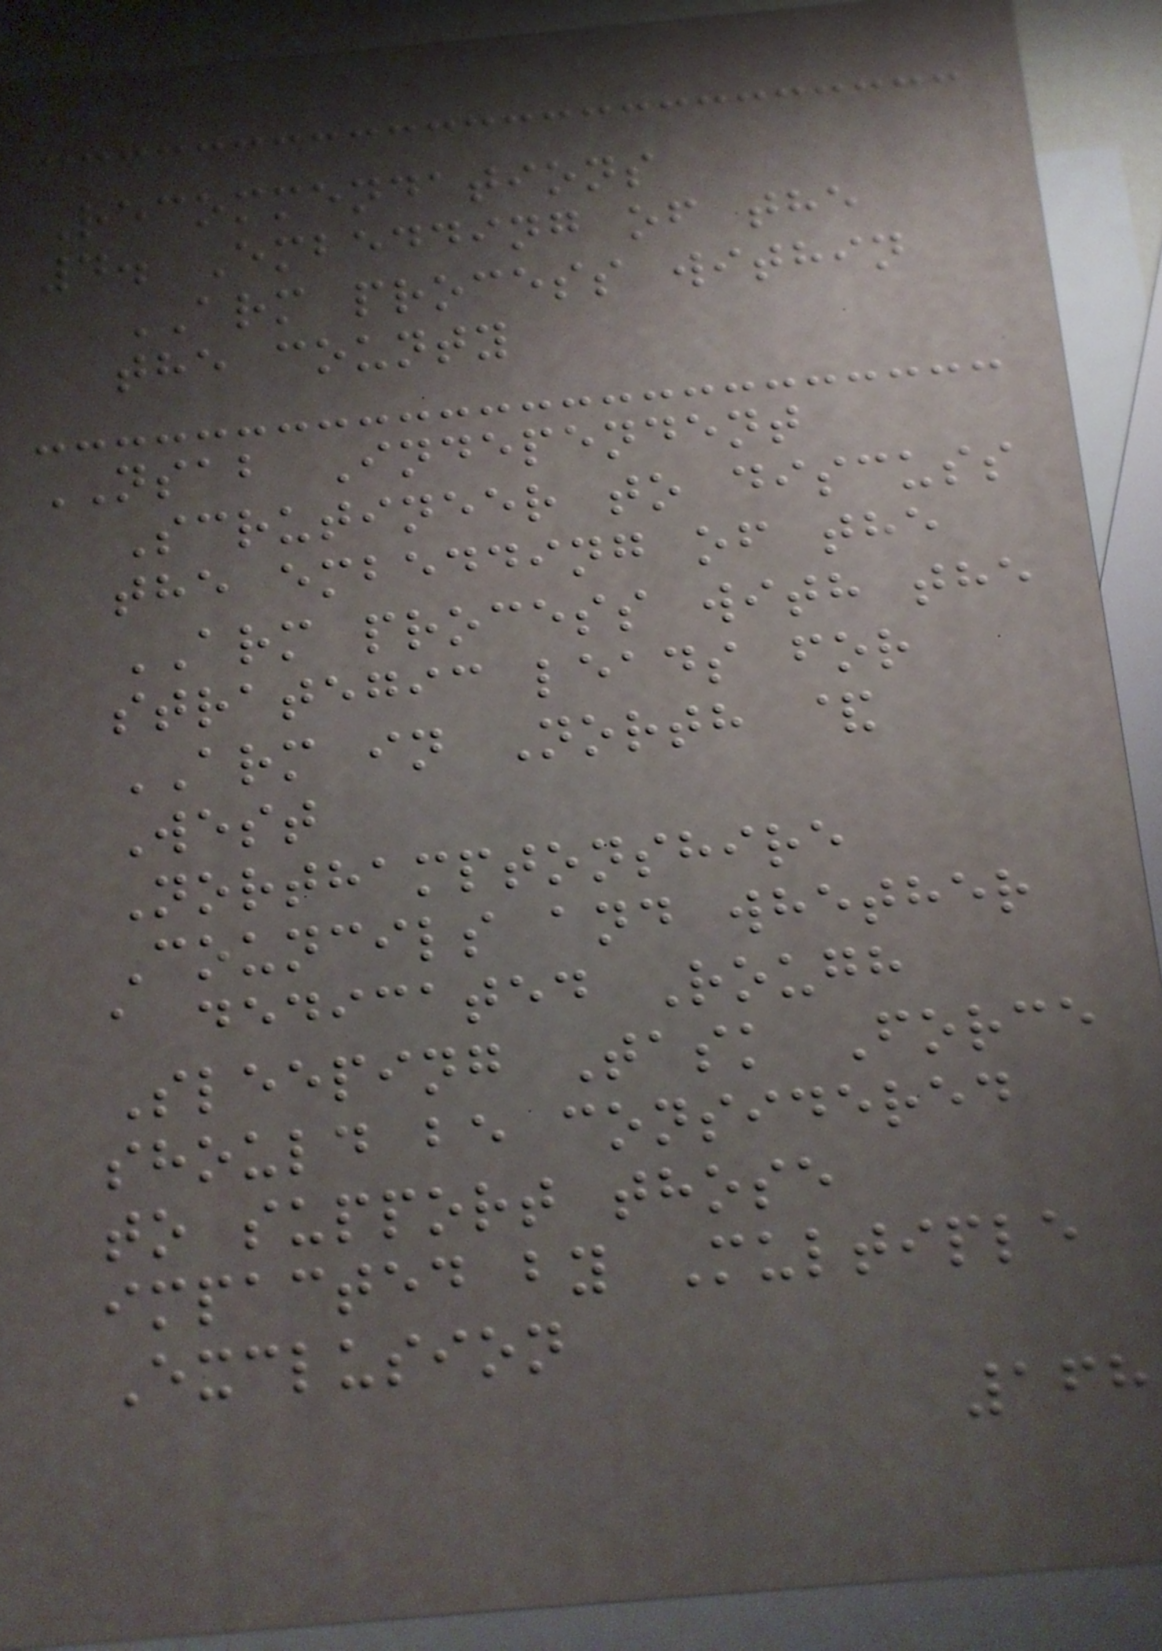Recommendations
4. Embedding of the
ARM process within
the county
NSAB Independent
Scrutineer to discuss
the embedding of the
ARM process with the
strategic leads for
ARM in North &
West
Northamptonshire
Councils and whether
a dedicated Rough
Sleeping Task Force
should be considered
to support those
impacted by Multiple
Exclusion
168
